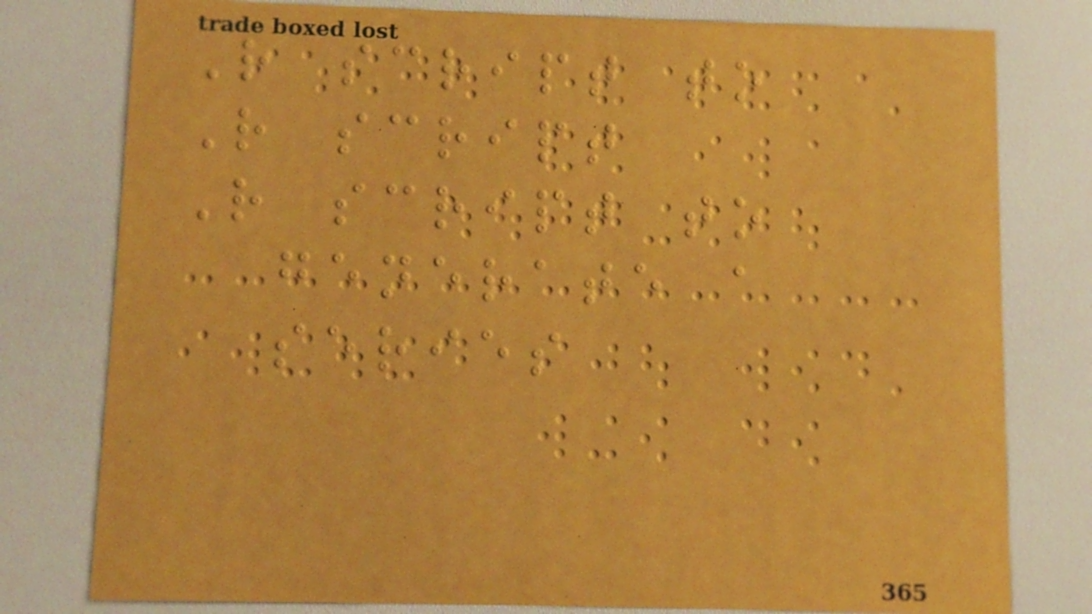R script to
R script
R script to
generate a
series
